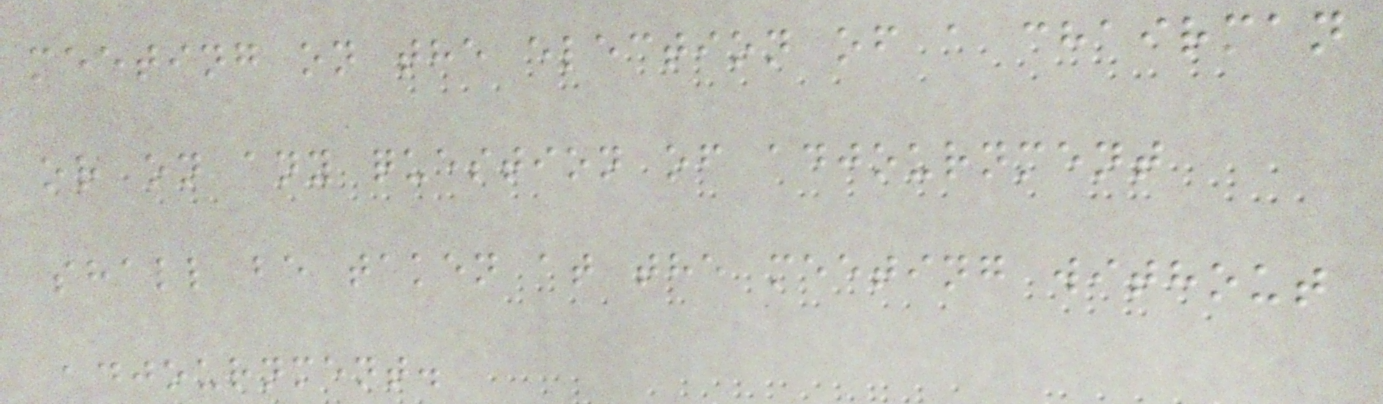meeting on the election of a chairman
or on any question of adjournment
shall be taken at the meeting without
adjournment.
